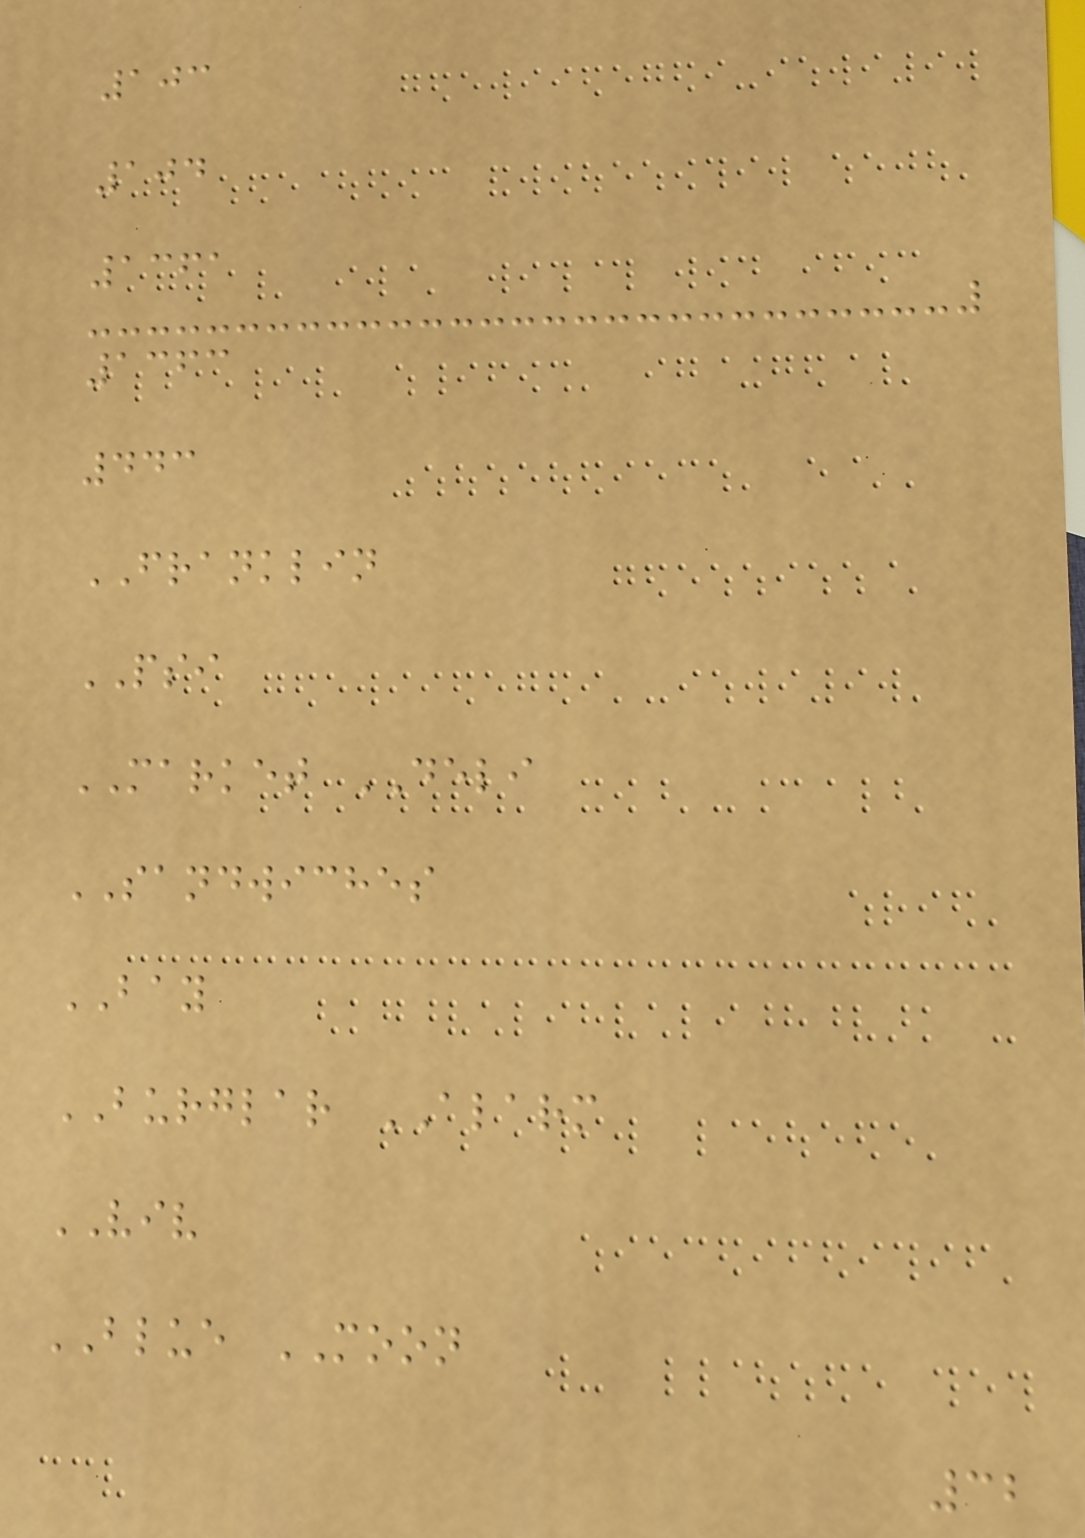103
104
1361
1363
443
FRANKLIN
PSI
MARKET DELI
SANDWICHES
BAY
BURGLAR ALARM
VIV
BLUE MOON
32
